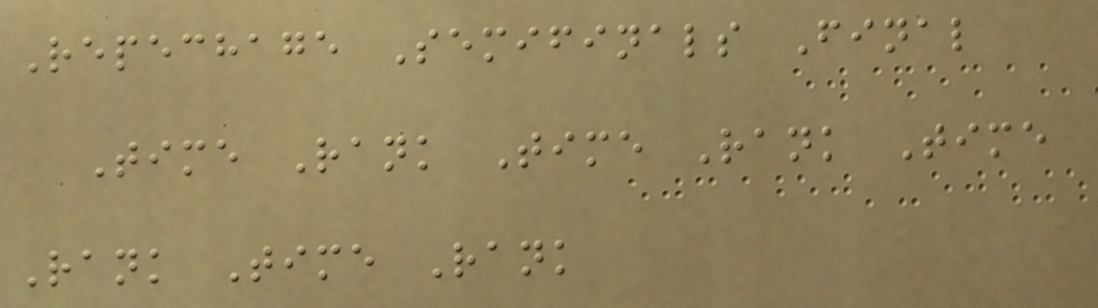Repechage Semifinals Final
Time Rank Time Rank Time
Rank Time Rank
